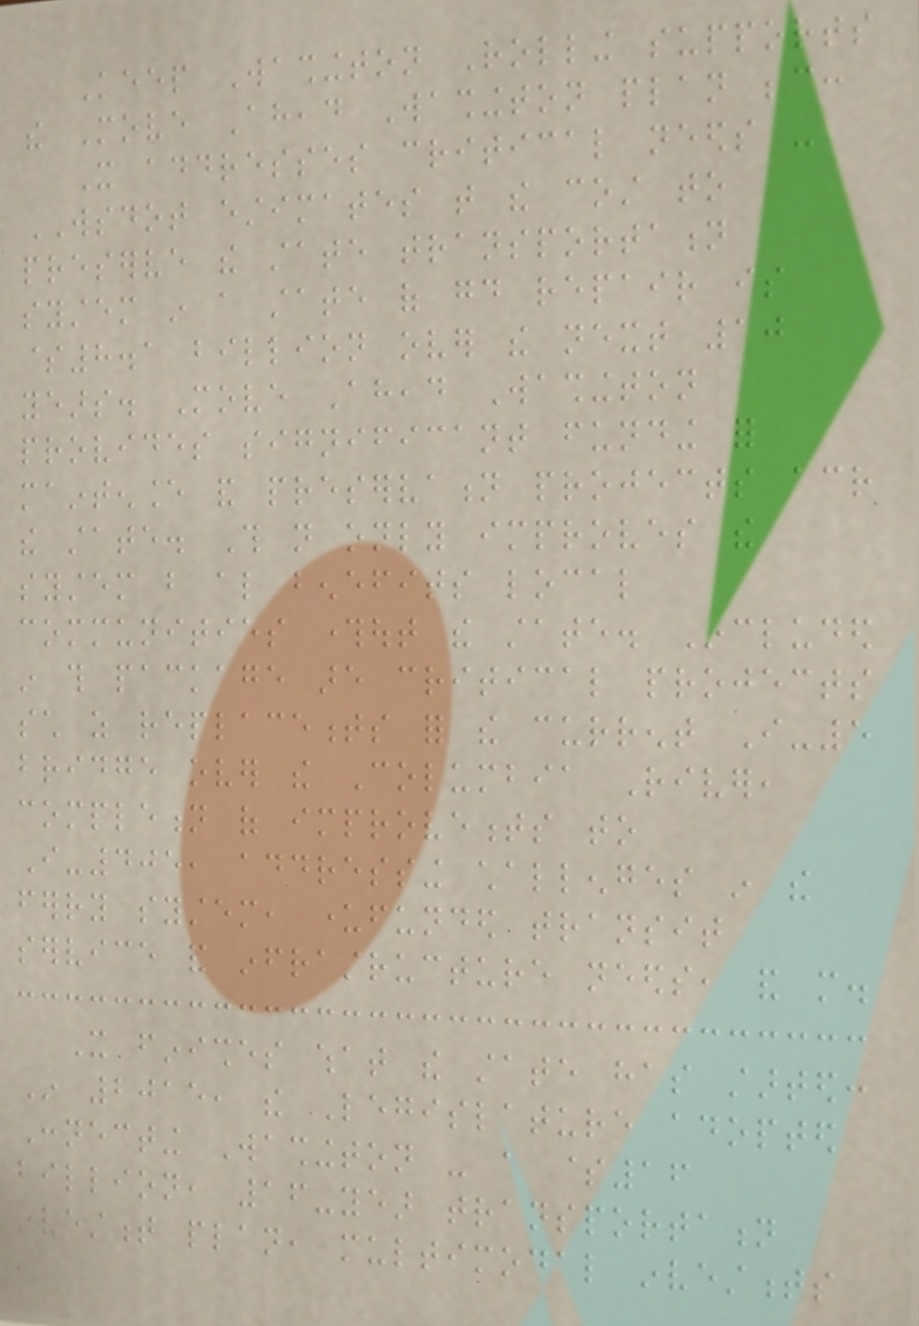Keep Washington Rolling supports
the Move Ahead Washington plan because:
It addresses critical needs -
WSDOT estimates that the cost to
preserve the state transportation
system in a state of good repair is
$8.1 billion over the next 10
years. Move Ahead Washington
provides significant funding for
maintenance and preservation projects across
the state. This not only improves the
system but also benefits local
communities throughout the state. Included
in this package are critical projects
such as replacements for the current I-5
bridge over the Columbia River,
completion of improvements to
I-405, addressing challenges in the
ferry system, underfunded transit
service and infrastructure needs, and more.
It finishes what the state has started:
In 2015, the Legislature adopted
Connecting Washington - a $16
billion, 16-year transportation
investment plan, multimodal investments
